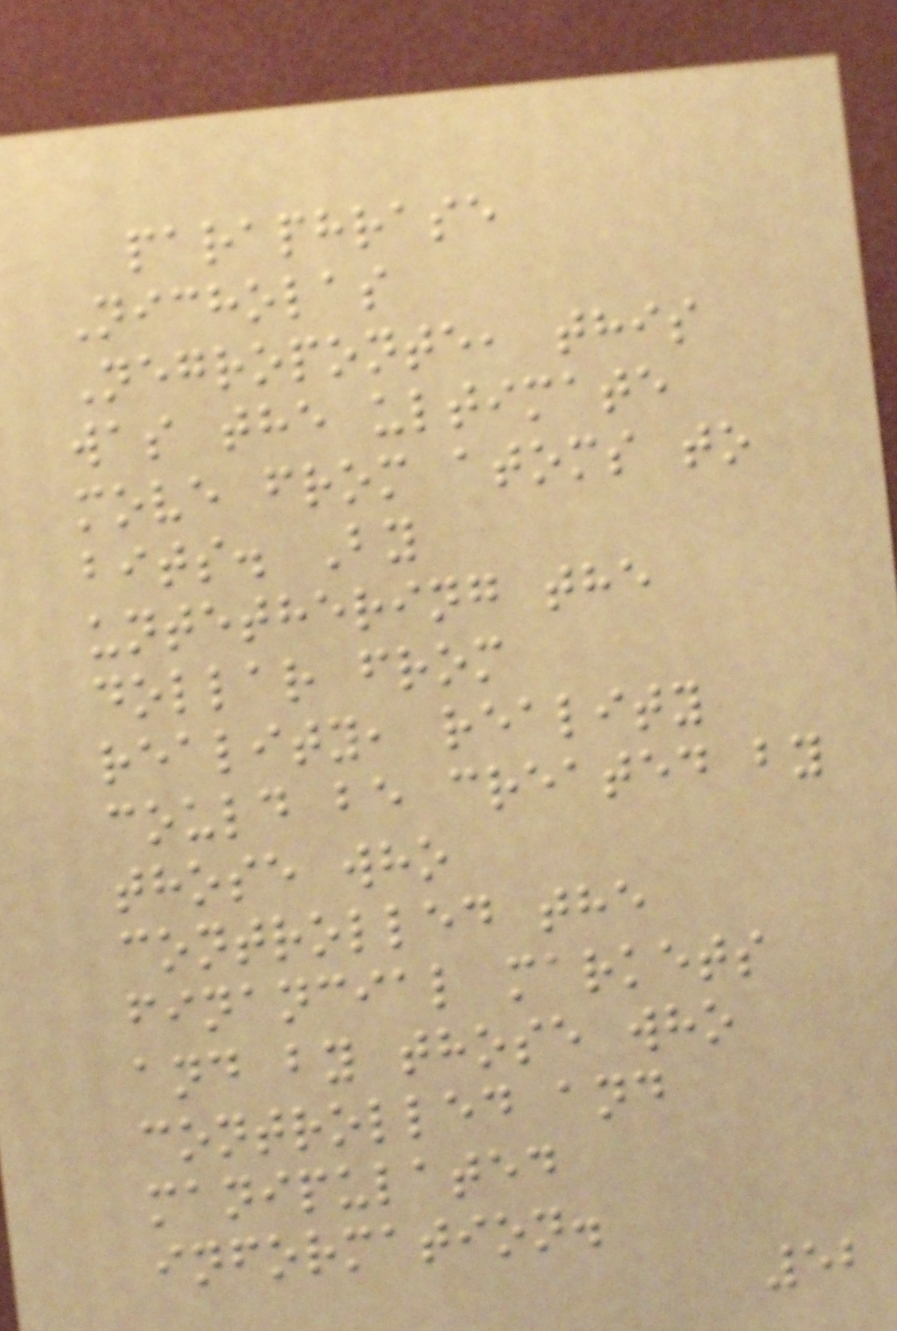paraphrase
Nicholas
Negroponte, this
was the ultimate
move from atoms to
bits. By
untethering the
dollar from
reality, reality
could be created by
those who
controlled the
financial markets
and by those who
controlled and
manipulated
information.
52
